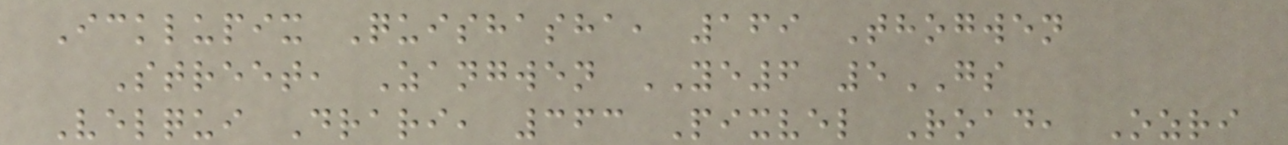Icklupix Quishasha, 169 Thogwen
Street, Zangwen YE6 5GS
Velqui Drari, 363 Pixvel Road, Ozri
